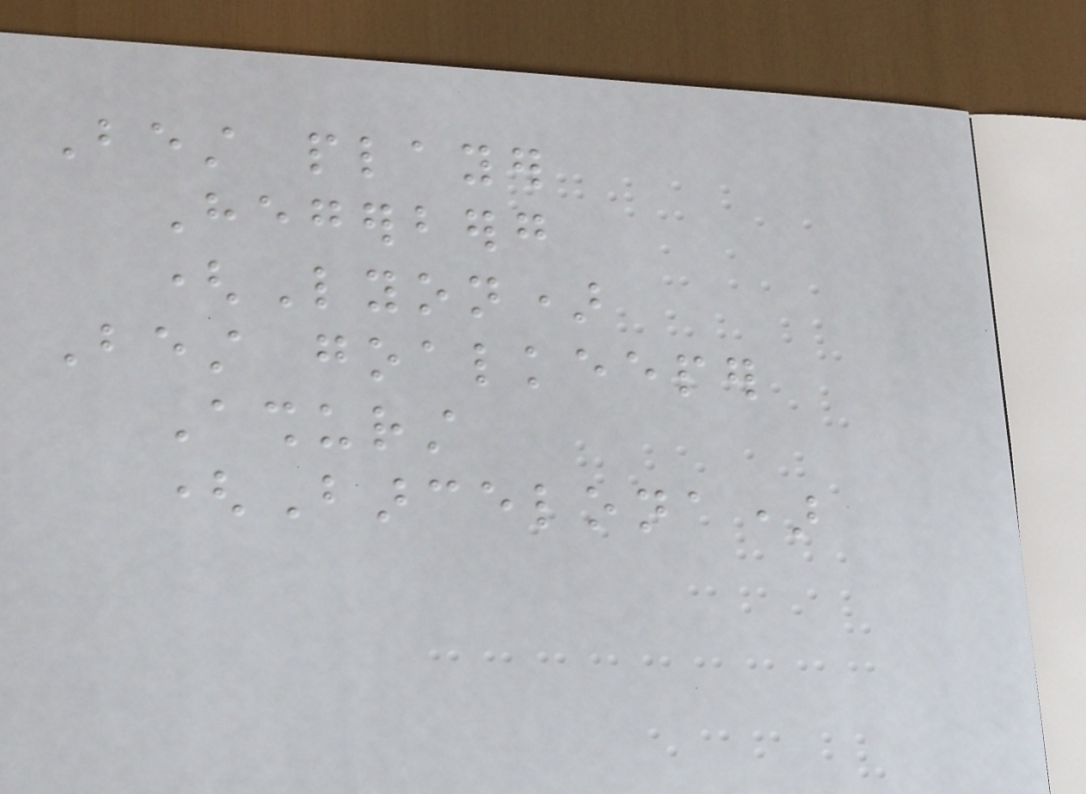Best player
Hegerberg
(Lyon)
Best goalkeeper
Ashurst
(Barcelona)
